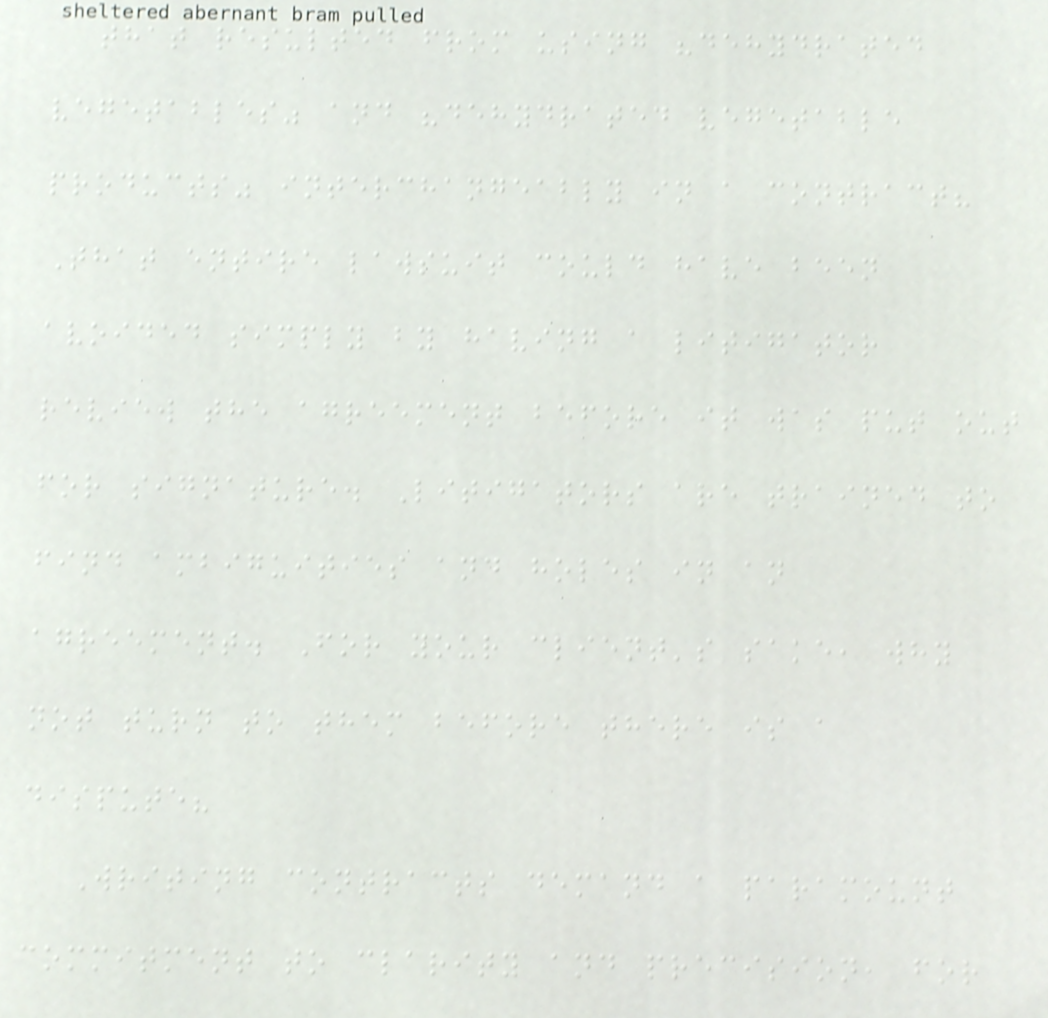that resulted from using "dehydrated
vegetables" and "dehydrated vegetable
products" interchangeably in a contract?
That entire lawsuit could have been
avoided simply by having a litigator
review the agreement before it was put out
for signature. Litigators are trained to
find ambiguities and holes in an
agreement. For your client's sake, why
not turn to them before there is a
dispute?
Writing contracts demand a paramount
commitment to clarity and precision, for
